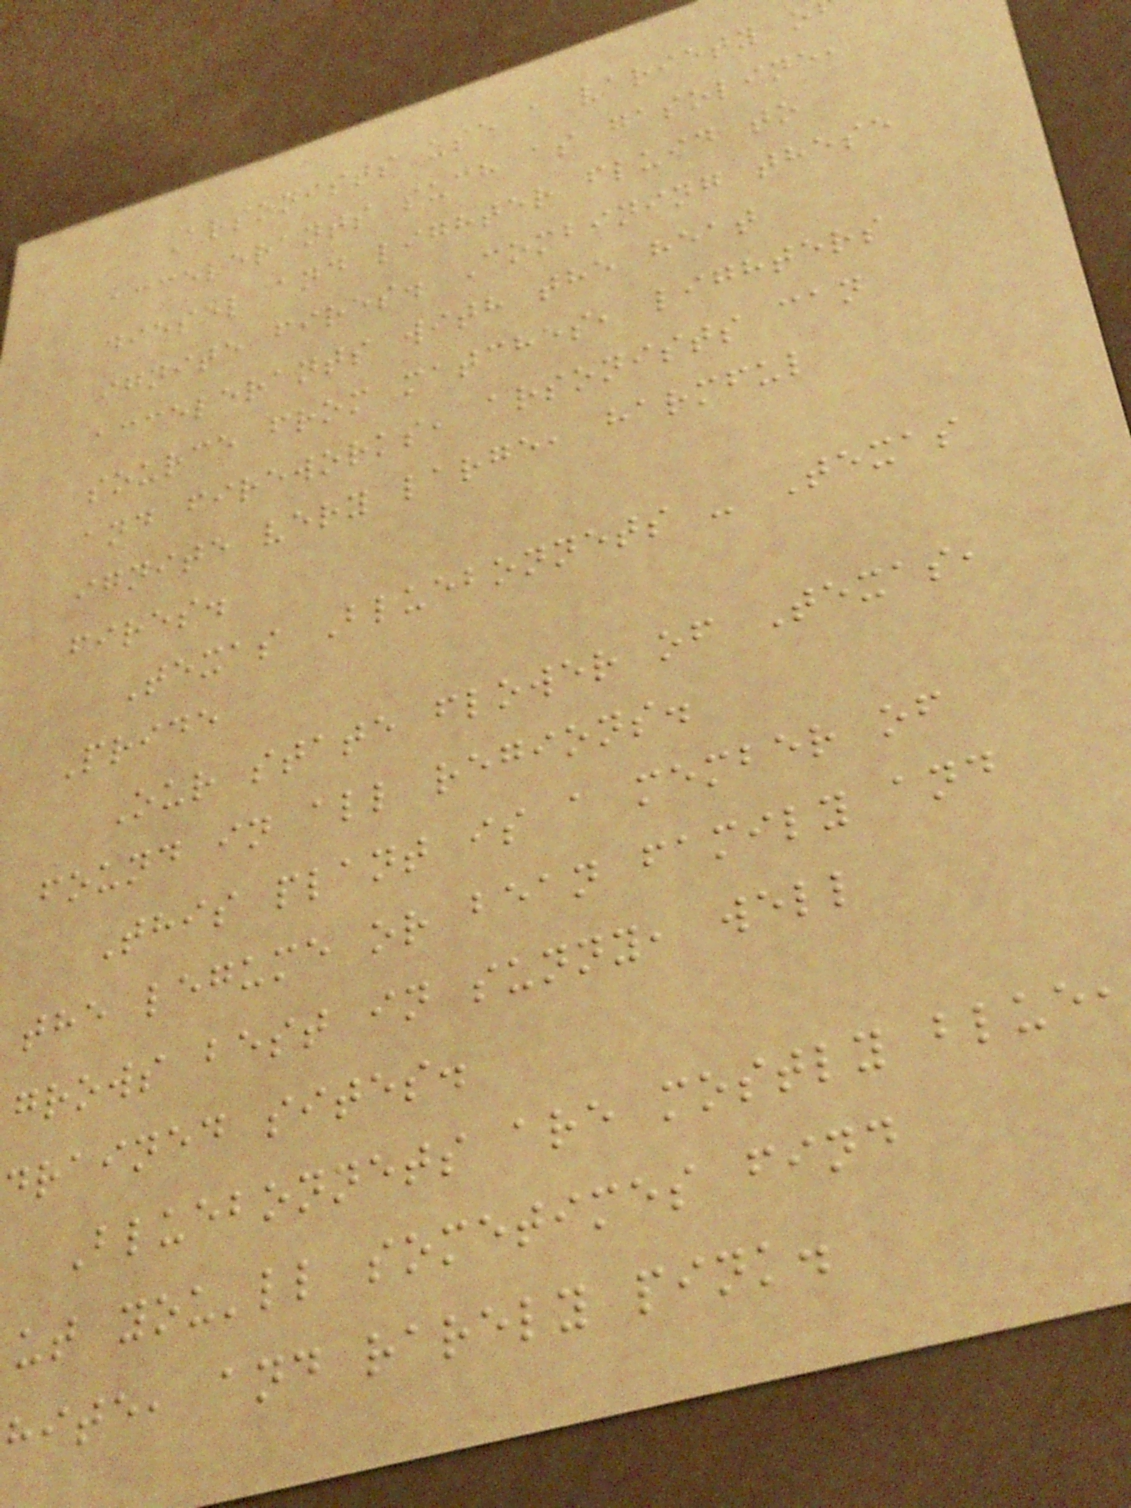Arsonists use a variety o
accelerants such as gasoline,
diesel and lighter fluid to
ignite fires. Combining these
accelerants with the heat
source from matches, lighters
and fireworks, arsonists can
ignite very large, harmful
fires.
Texas Bluebonnets - Texas
Pride
Our state flower of Texas,
found in all regions.
This plant is a member of
the legume or bean family and
grows best in sunny, well
drained sites.
Bluebonnets are mostly blue,
ut you'll sometimes find
hite, and rarely pink.
